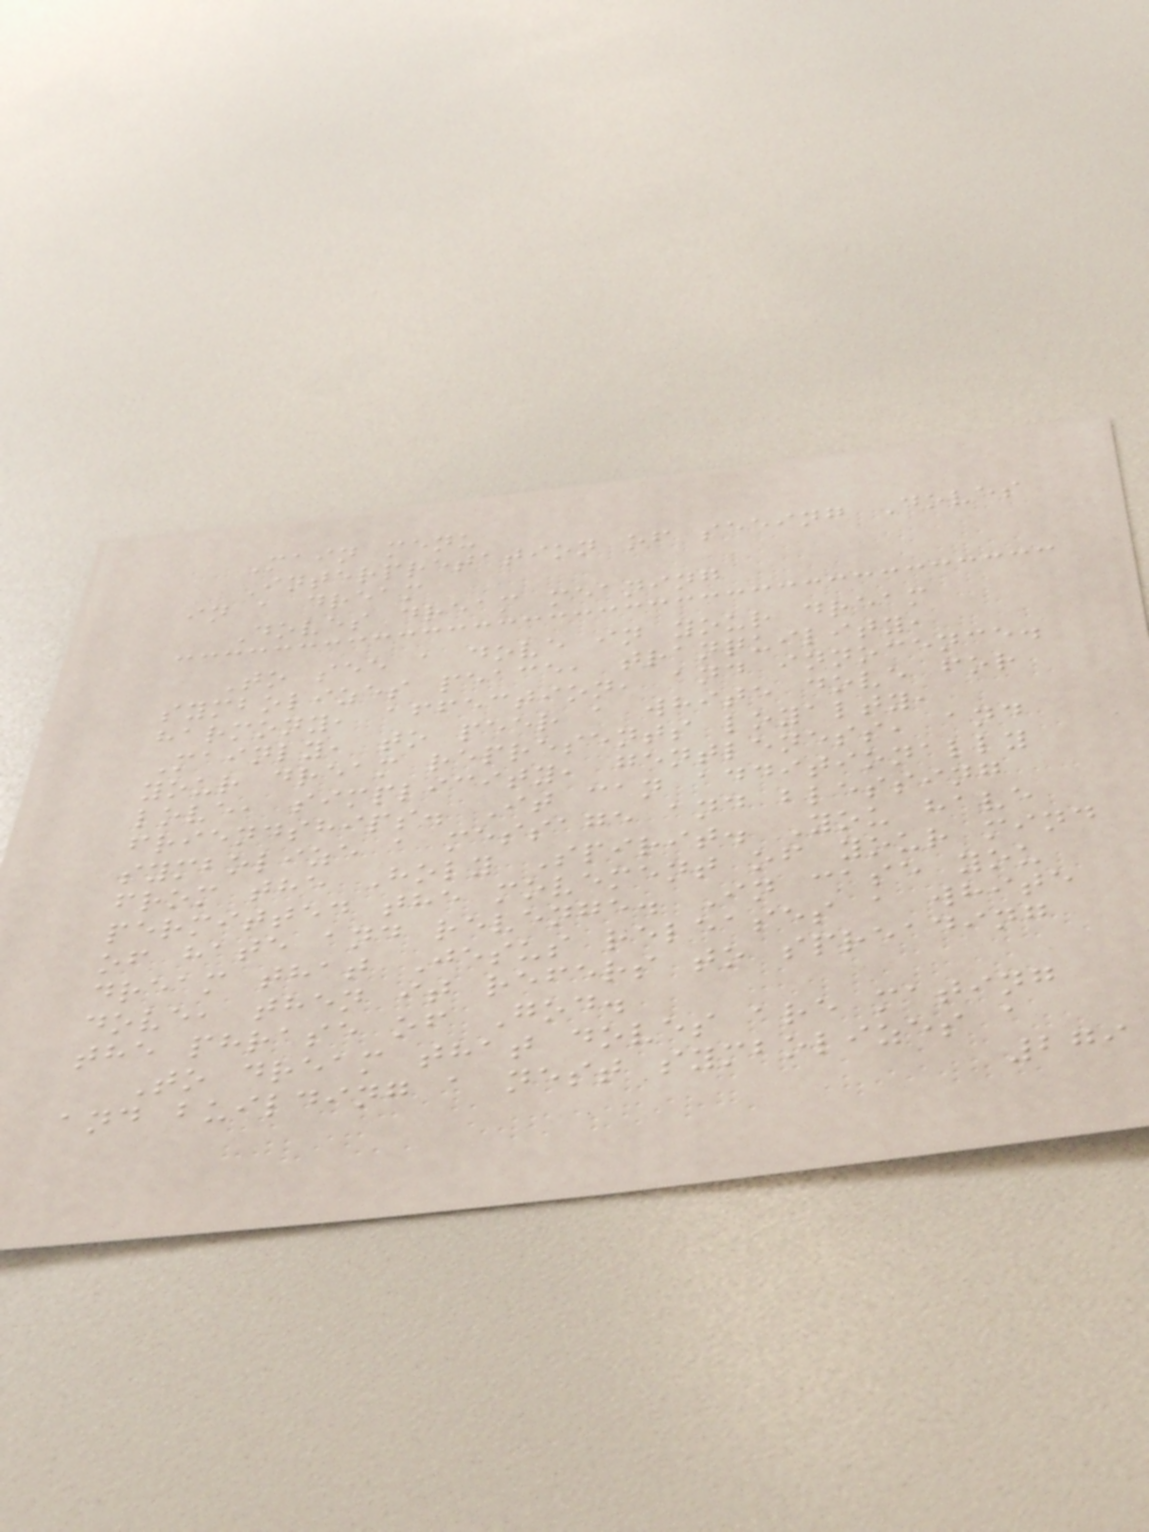Main menu
Interpretation of seeing Doves
in a dream
Doves dream meaning
To see a dove in your dream
symbolizes peace, tranquility,
harmony, affection, and innocence.
Mainly, to peer a white dove for
your dream represents loyalty,
love, simplicity, gentleness, and
friendships. It can additionally
symbolize a message and blessing
from the Holy Spirit. You have
permitted the movement of your mind
of hate and revenge. In case you
dream that Jesus releases a white
dove, then it refers to spreading
the phrase of God.
To dream that doves are mating
and building a nest symbolizes a
279
